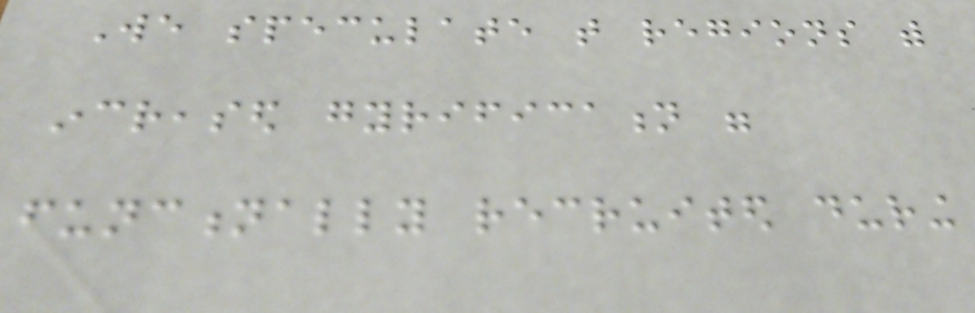We speculate that regions with
increased gyrification were
functionally recruited during
